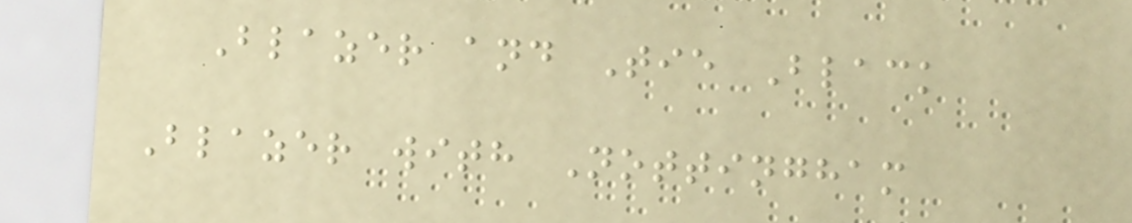Blazer and Tie Black
Blazer with Nottingham
